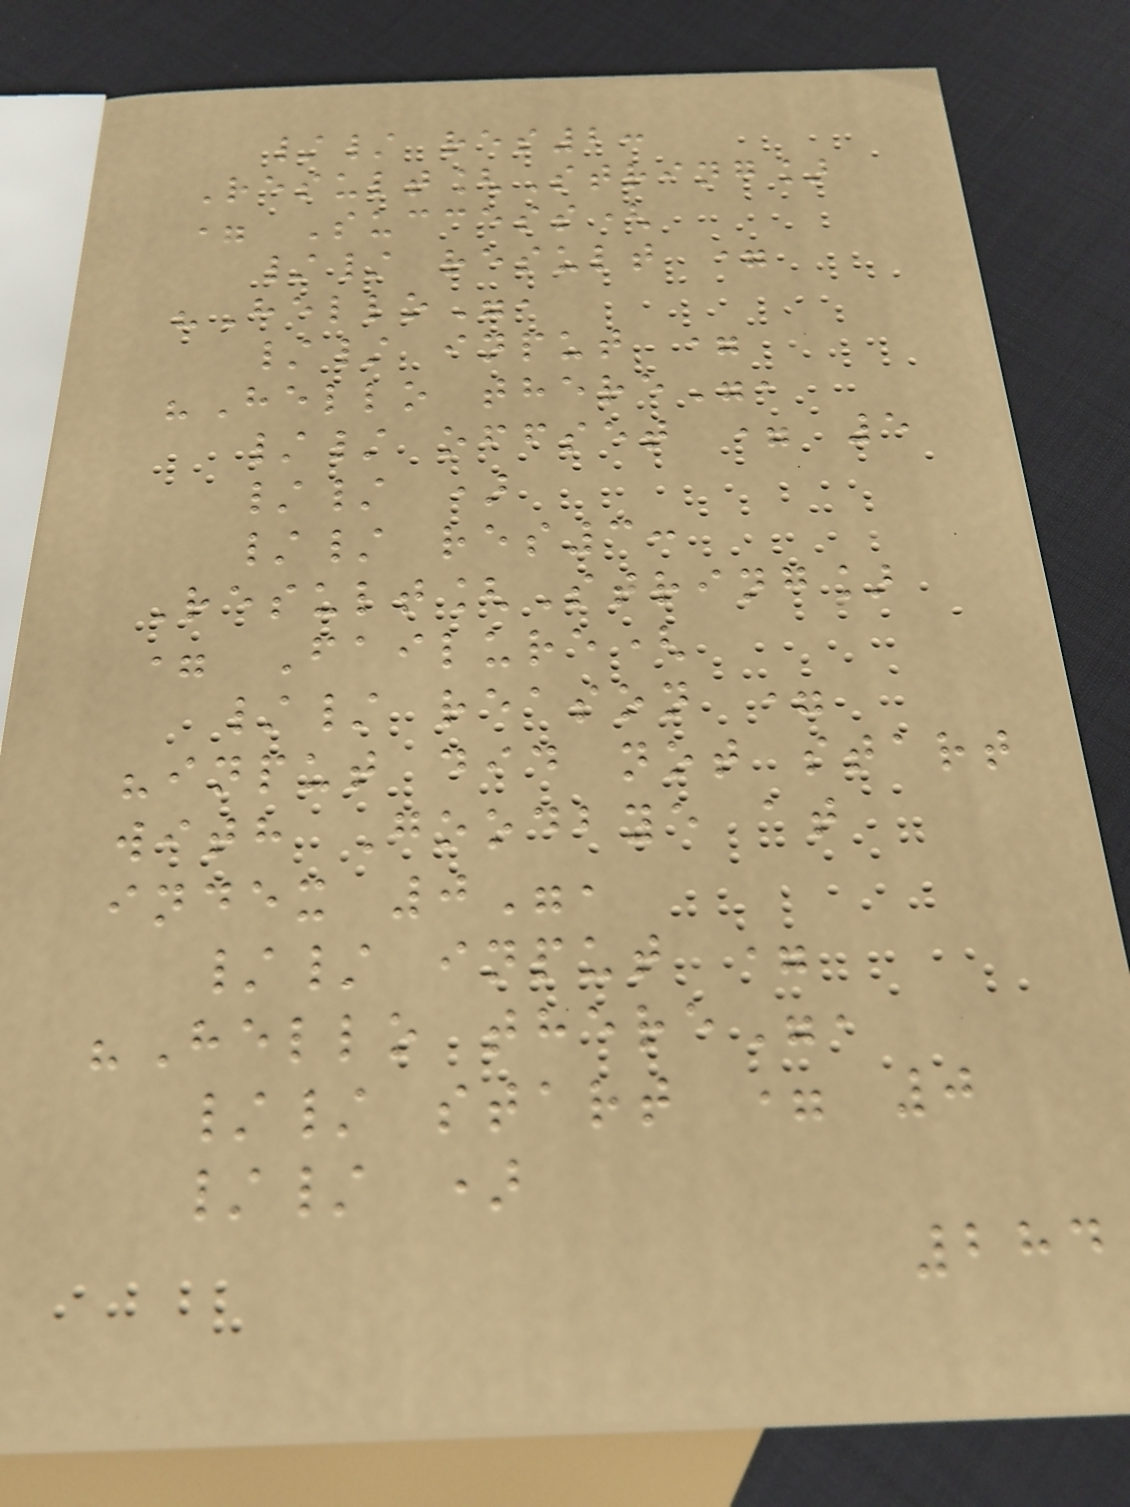// res2:
Result[String]
= Success(
// result =
"Hello",
// input =
"Hello there",
// offset = 5
// )
// res3:
Result[String]
= Failure(
// reason =
"input did not start
with Goodbye at
index 0",
// input =
"Hello there",
// start = 0
// )
284
